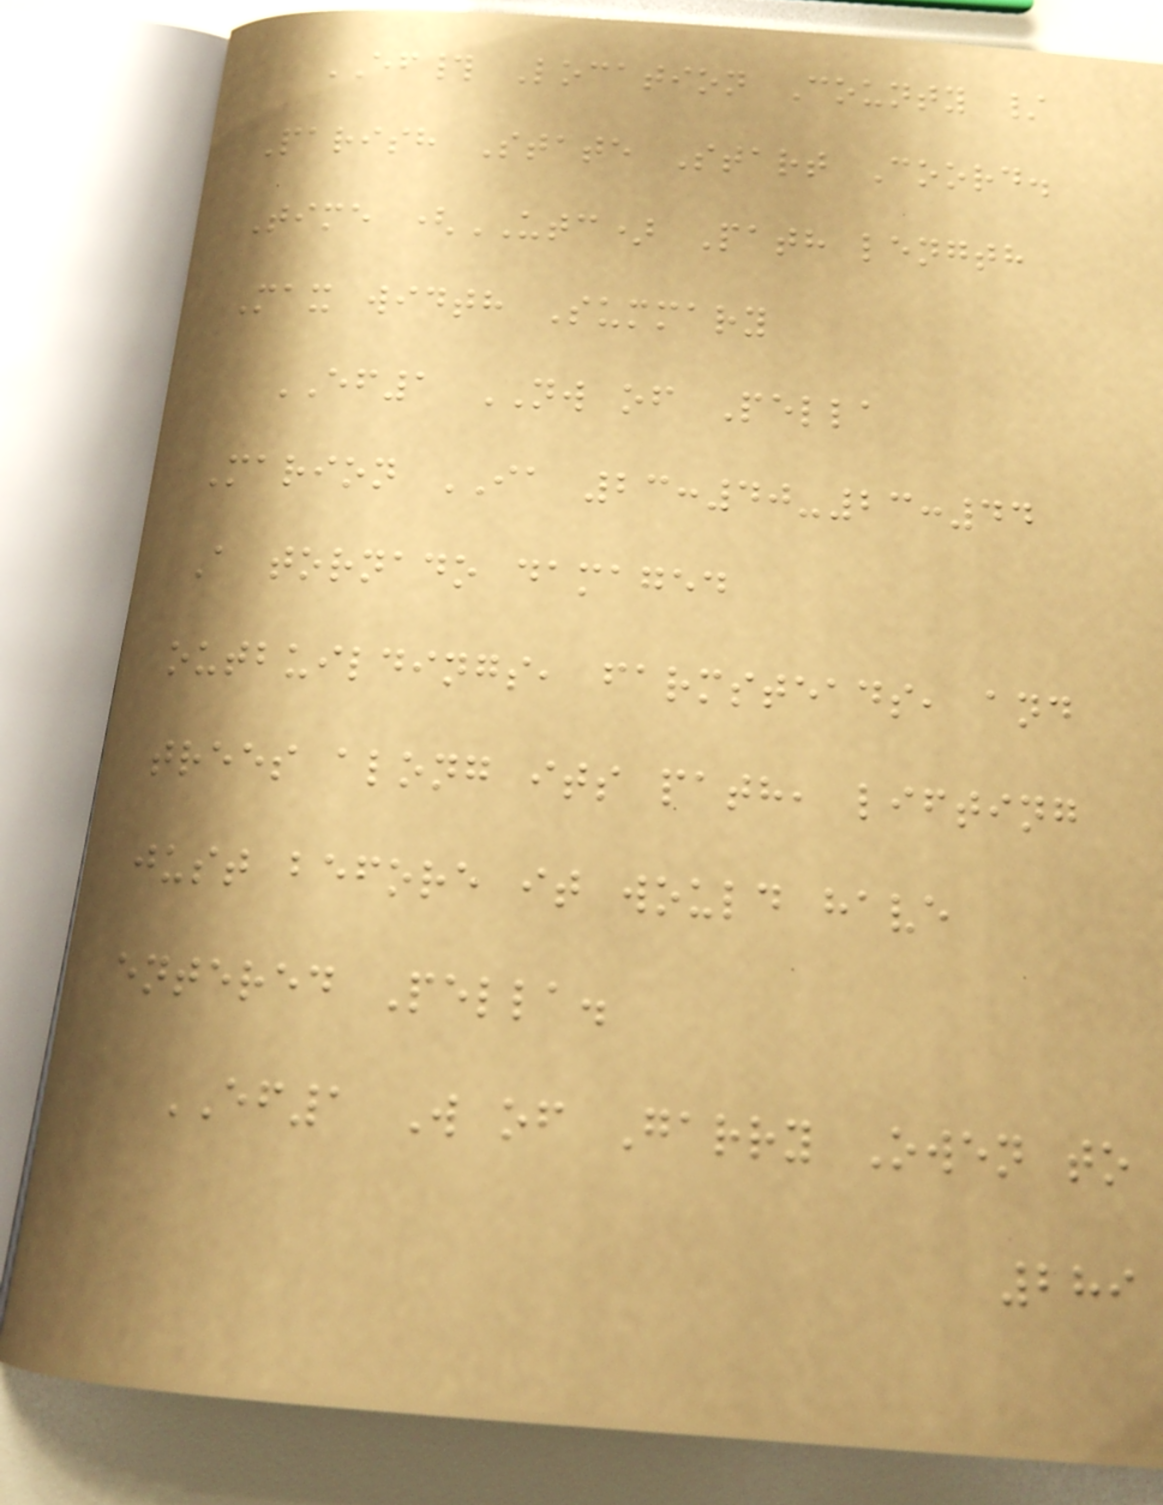EF# Location County /
Parish State Start Coord.
Time (UTC) Path length
Max width Summary
EF1 NW of Pella
Marion IA 23:40-23:44
A tornado damaged
outbuildings, farmsteads, and
trees along its path, lifting
just before it would have
entered Pella.
EF1 W of Garry Owen to
289
